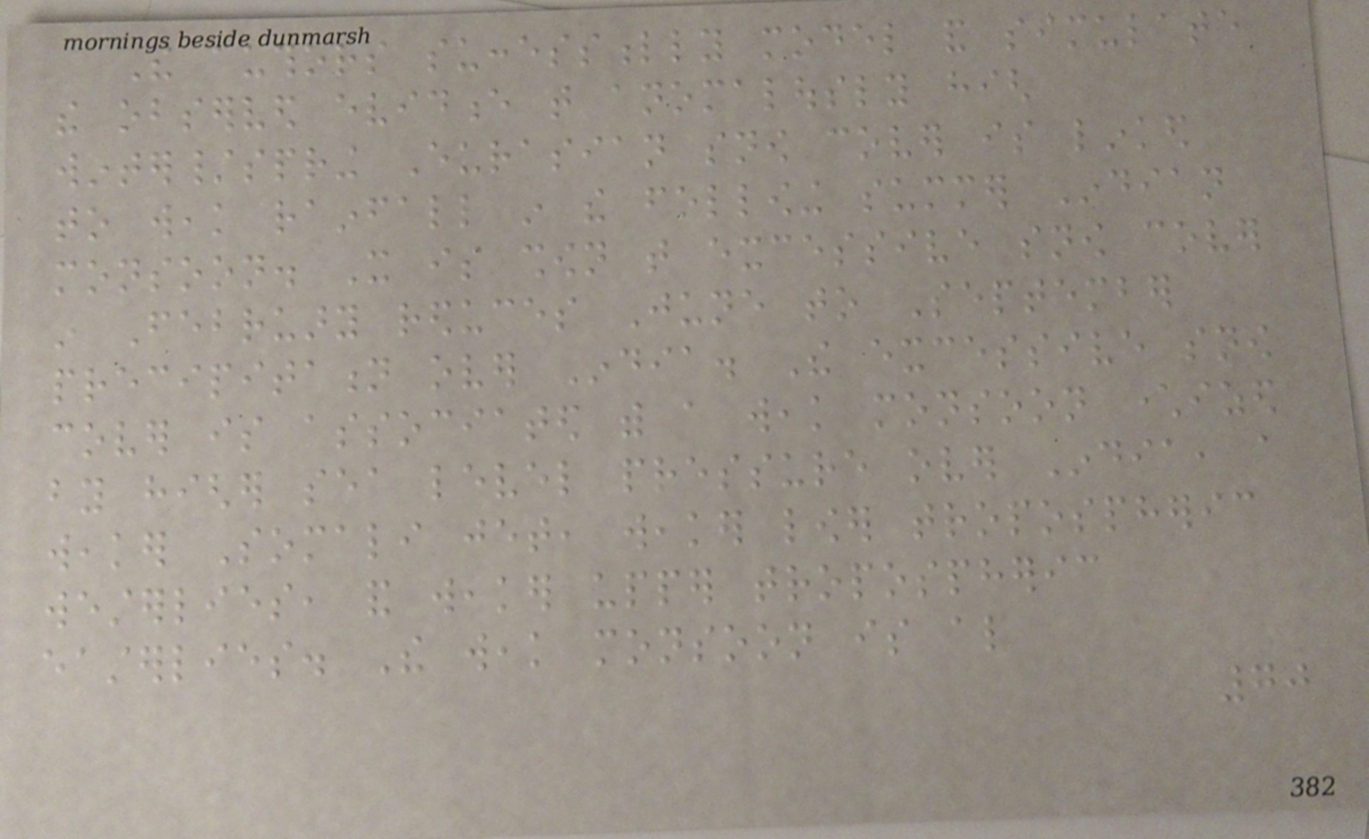The authors successfully model and simulate
the observed evidence that anomalously high
winter/spring Eurasian snow cover is linked
to weak rainfall in the following summer Indian
monsoon. It is shown that excessive snow cover
in February reduces June to September
precipitation over India. The excessive snow
cover is associated with a weak monsoon characterized
by higher sea level pressure over India, a
weaker Somali jet, weaker lower tropospheric
westerlies, and weaker upper tropospheric
easterlies. The weak monsoon is also
70
